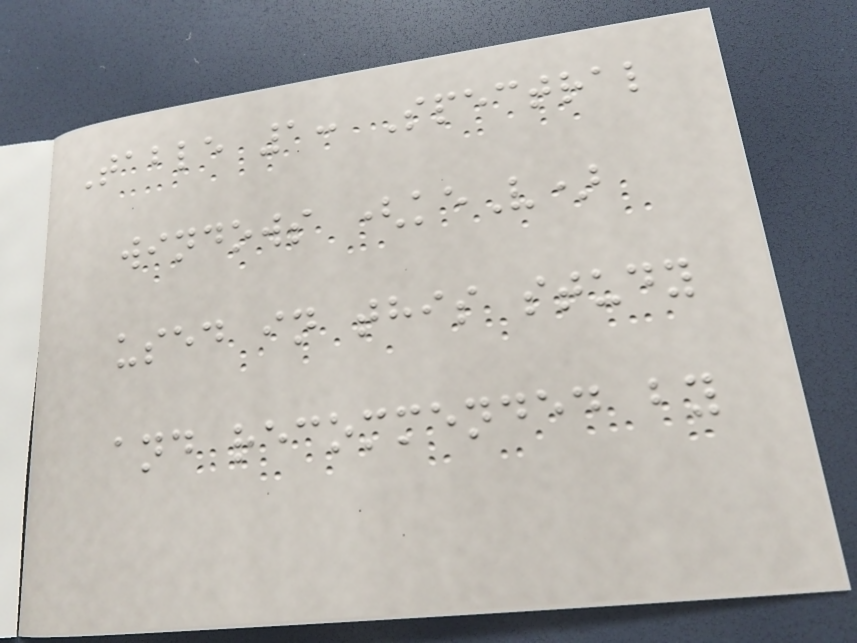Table 1: Spectral
windows (keV)
used in this study
and recommended by
